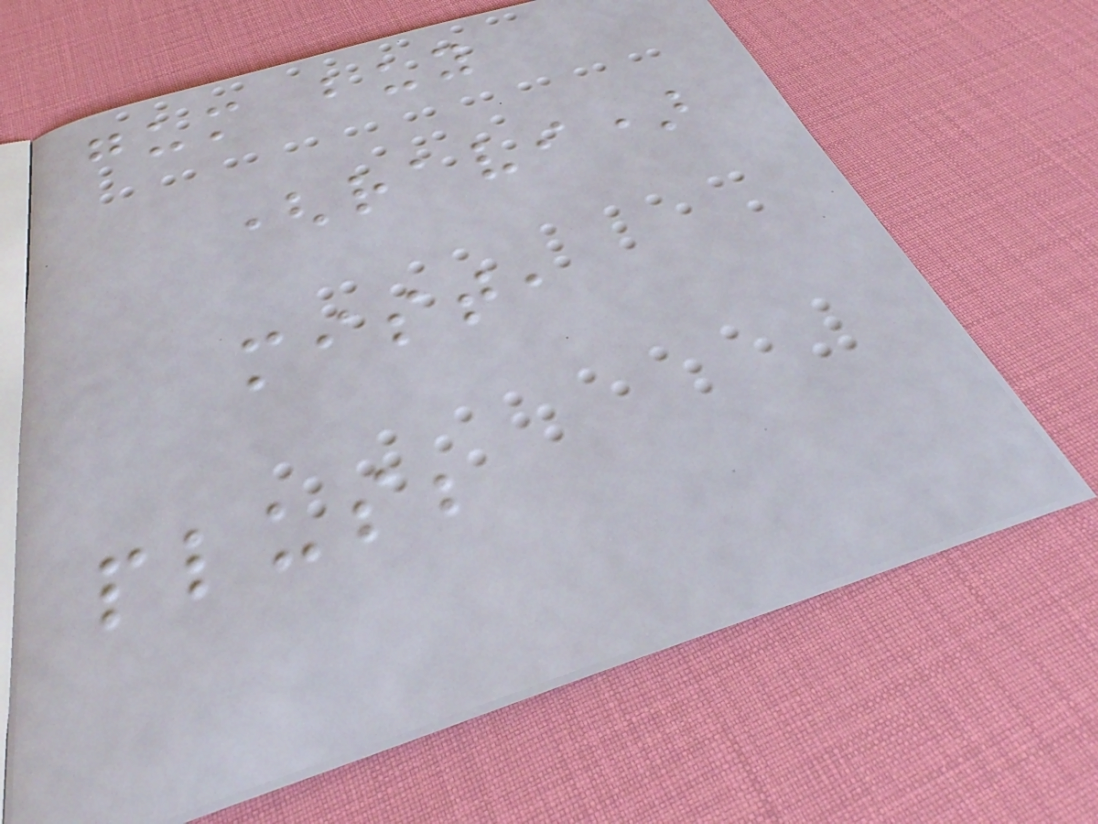gum buy
(ravi)
mist,
plus;
